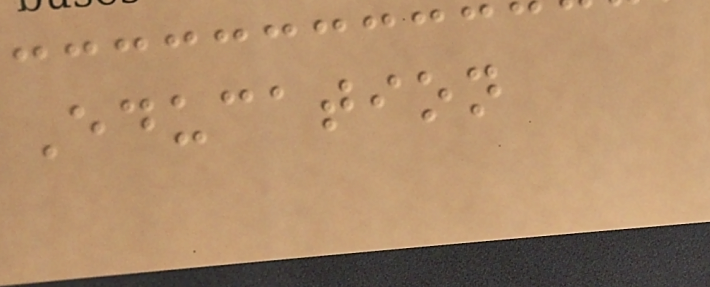Education
